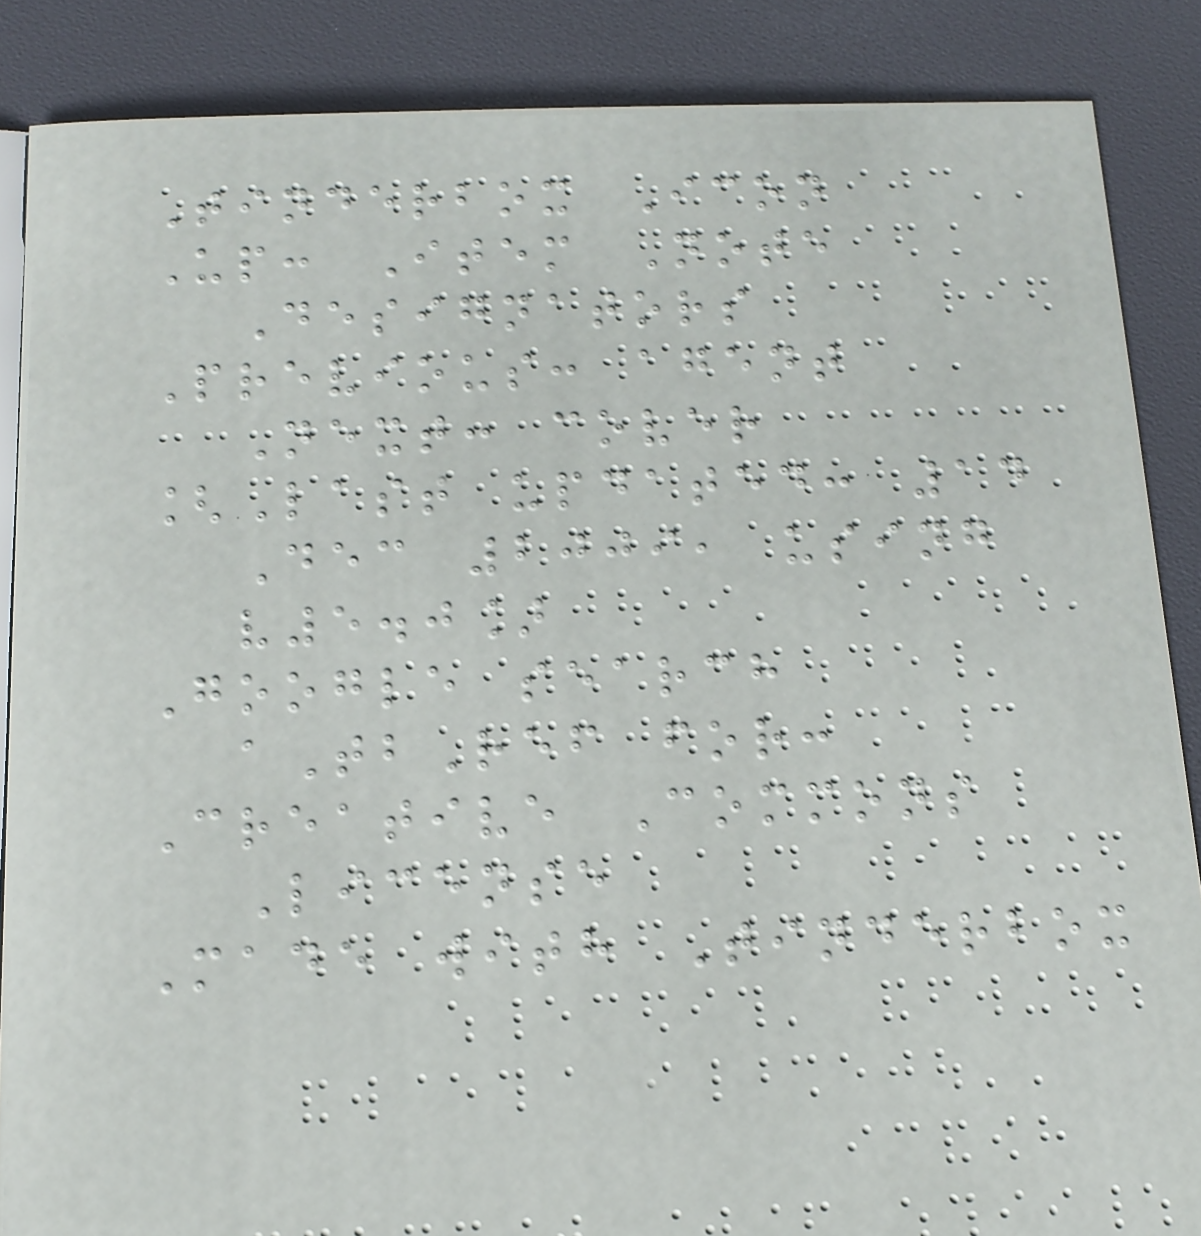Tinderbox Icon
Up: Item Note
Designators
Previous: agent
Next: cover
[Last updated: 14
Dec 2009, using
v5.0]
Google search
aTbRef for:
Creative Commons
License
Made with Tinderbox
